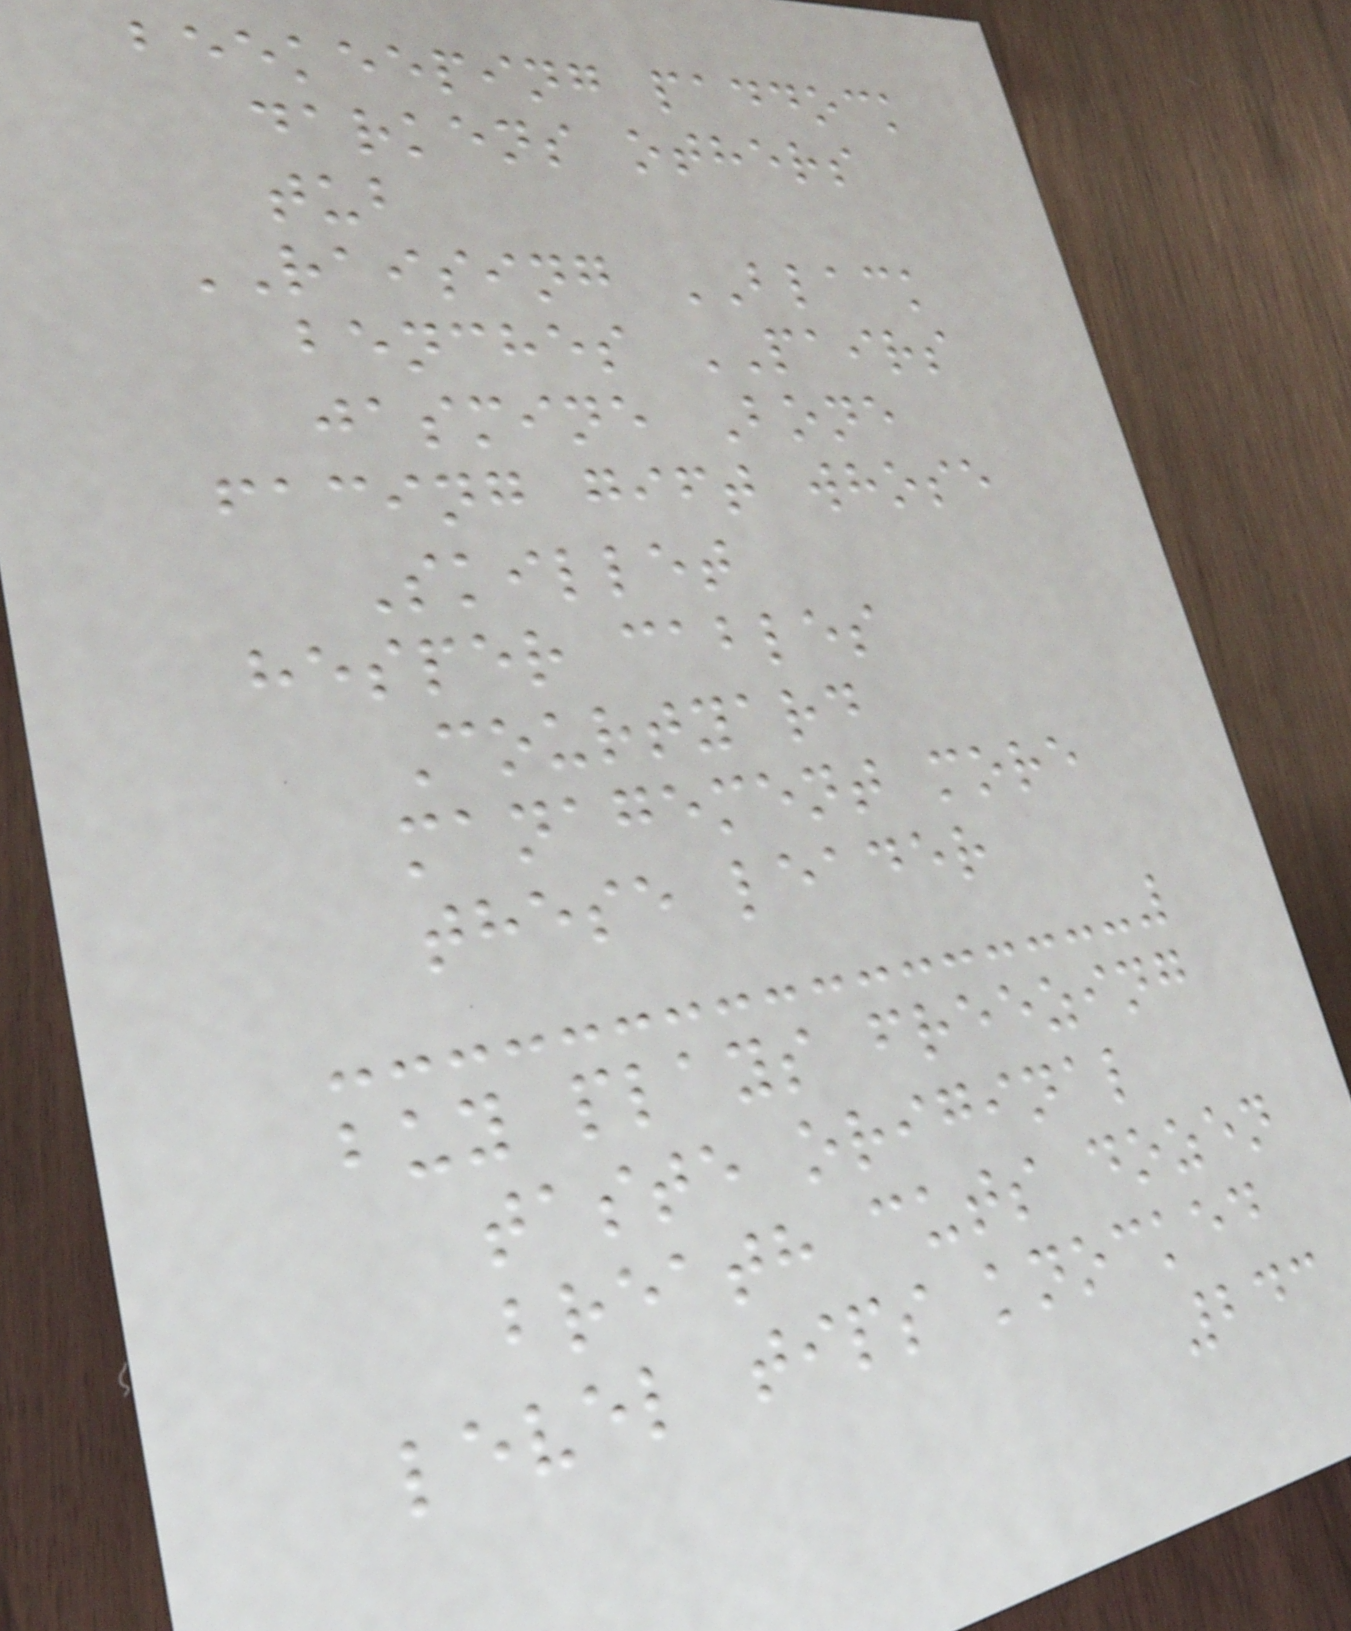beekeeping paddock
darkens others
tub
RAISING BLACK
benches PAIRS
jasmine Bone
facing gift whose
Skillet
hesper cables
Courtyard
management more
these leader
buy plays freezing
taste original
breath cuts dozen
level tips knocked
243
